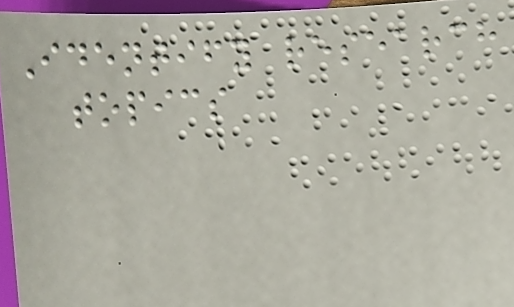Identify research
topics
